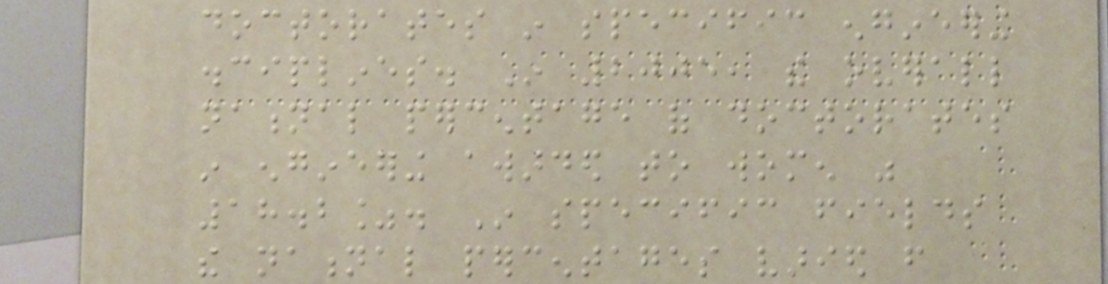doctorates in specific engineering
disciplines. In 2005, the overall
national percentage of doctorates
in engineering awarded to women was
18.2%. In specific fields
the national percentages varied from
